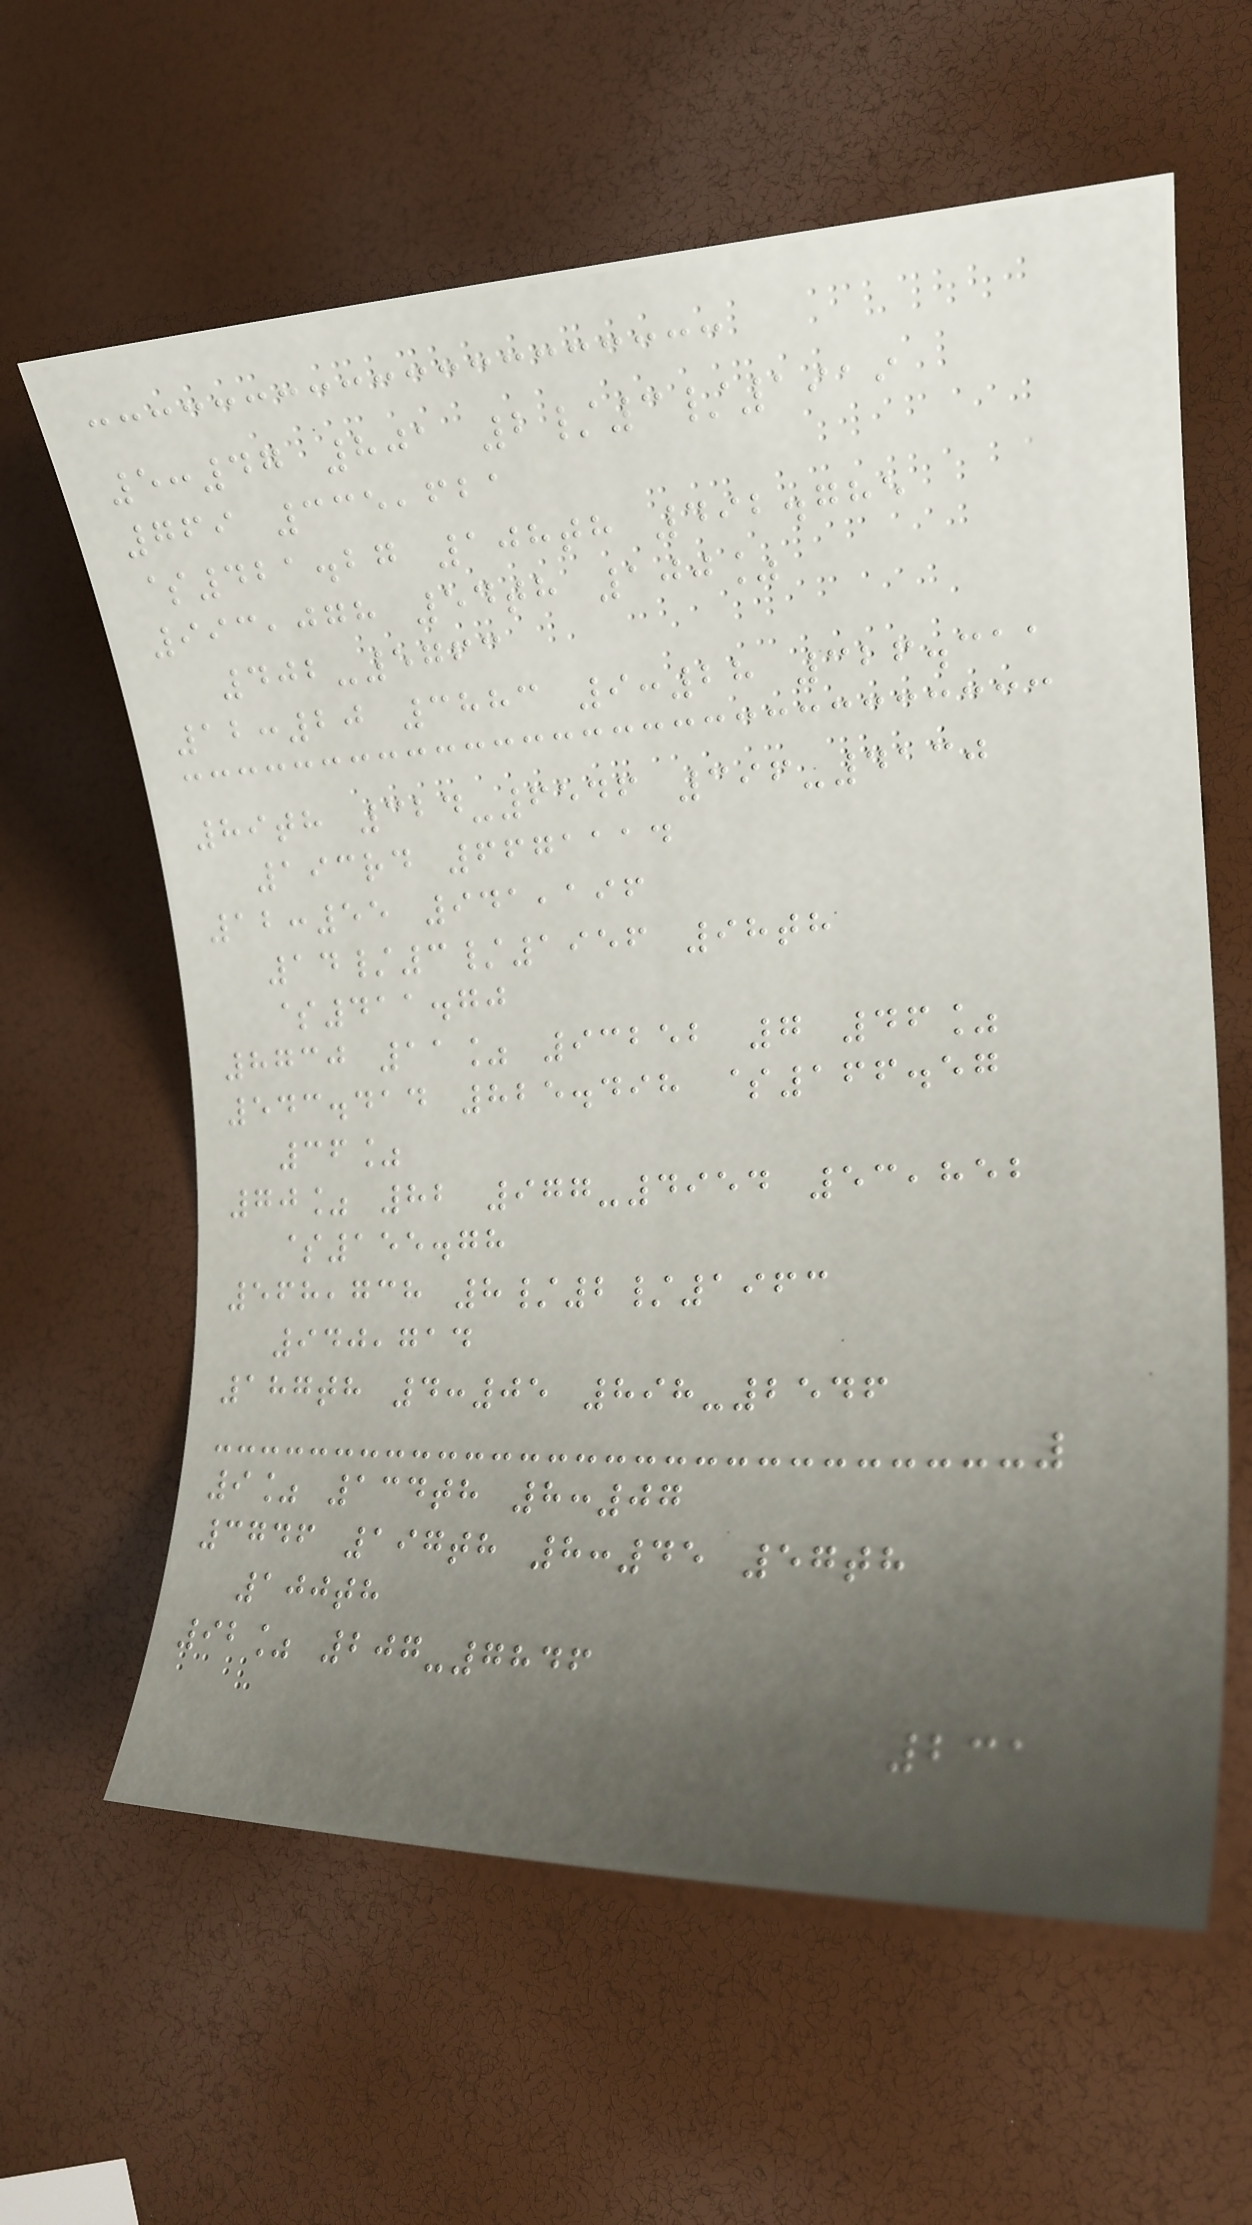5:47 801 2/3/1919
769 335,621
$421.27 108th 492.785
993,078 54th 100%
402-5763
12:20 3883 9:28 326.311
89th 324-6546 396-4130
193rd 6671114
12:55 941,196
14/3/1956 98th
$411.70
8730 11% 93252 7 46%
543.414 825.498 $166.57
36%
70% 82 977-4954 53,852
$155.78
568,738 8/2/1963
940,714
187th 4:05 898-2546
9% 134th 8:07
3746 197th 8:45 57th
100th
92% 207-7846
231
